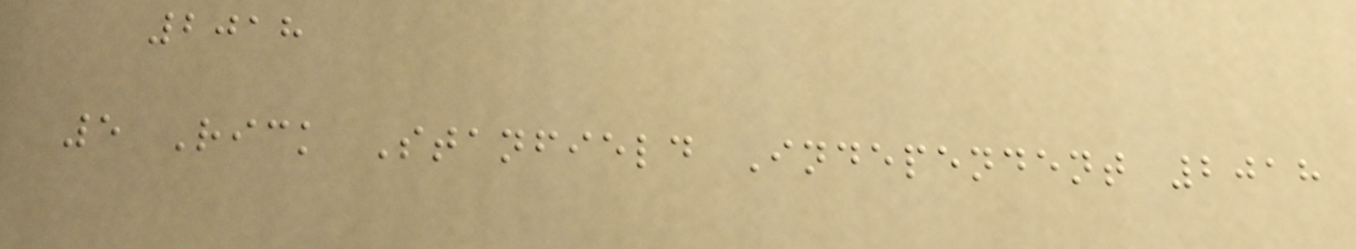2018
5 Rick Stanfield Independent 2018
